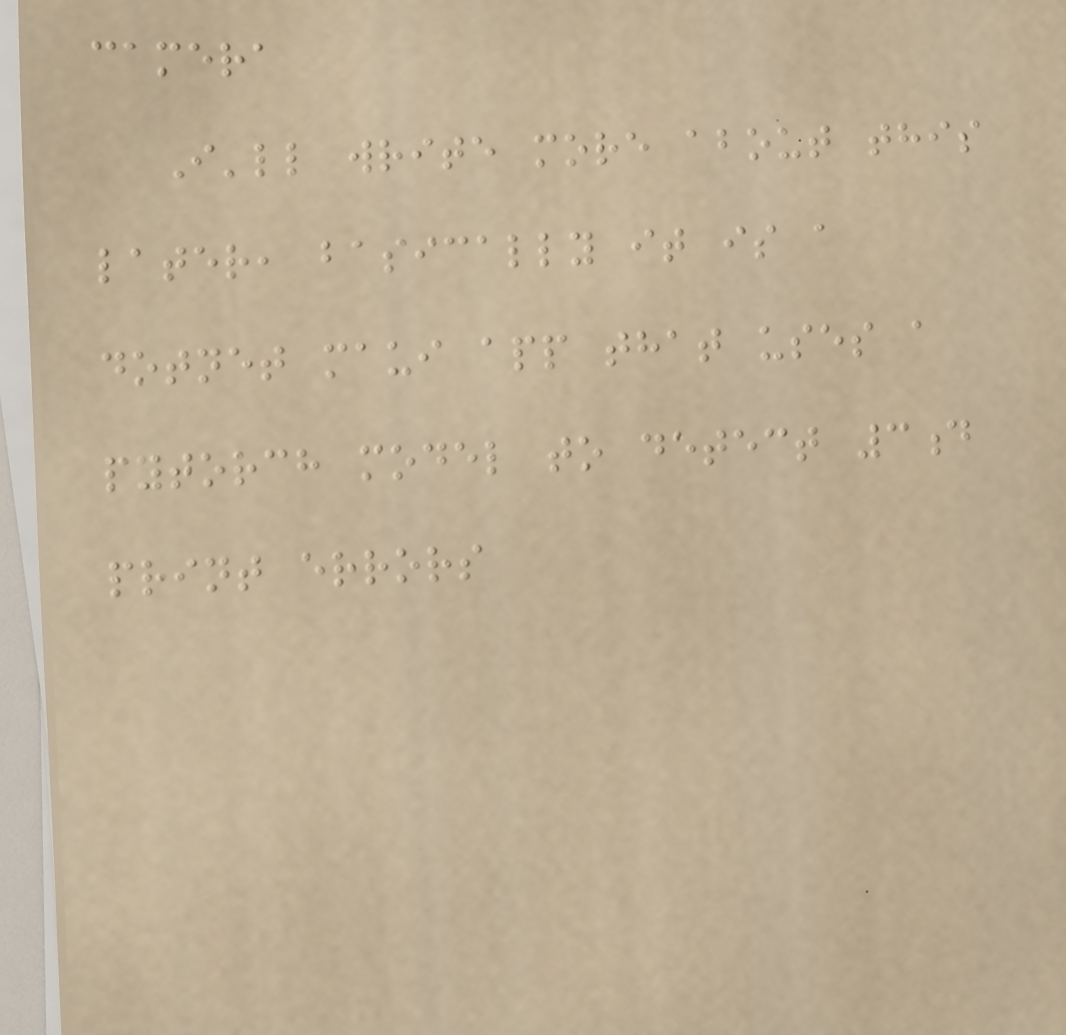camera
I'll write more about this
later, basically it is a
dotnet maui app that uses a
pytorch model to detect 3d
print errors
